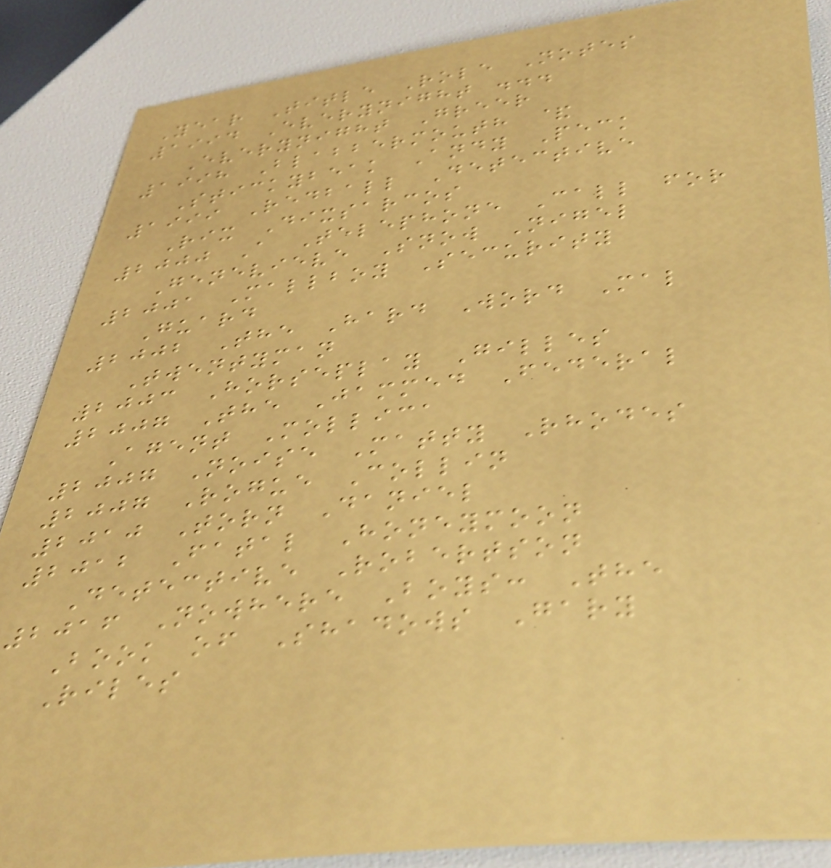Year Title Role Notes
1994 Everynight ...
Everynight Greer
1998 Blabbermouth &
Stickybeak Andy Peck
1999 Redball Detective
Rix Dixsarcos
2000 A Telephone Call for
Genevieve Snow Nigel
2001 Mallboy Security
Guard
2002 The Hard Word Mal
Twentyman
2003 Horseplay Gilles
2007 The Jammed Federal
Agent Mollica
2007 Noise Matty Rhodes
2007 Rogue Collin
2010 Torn Daniel
2012 Fatal Honeymoon
Detective Robertson
2016 Nowhere Boys: The
Book of Shadows Gary
Riles
